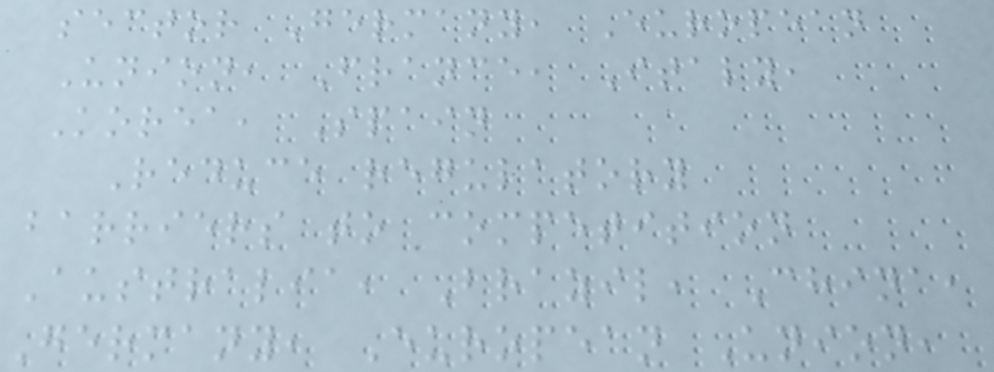sector Germany, European
Union, France, Italy,
Korea, Spain
Reduce regulatory
barriers to competition
Australia, Brazil, China,
Germany, European Union,
